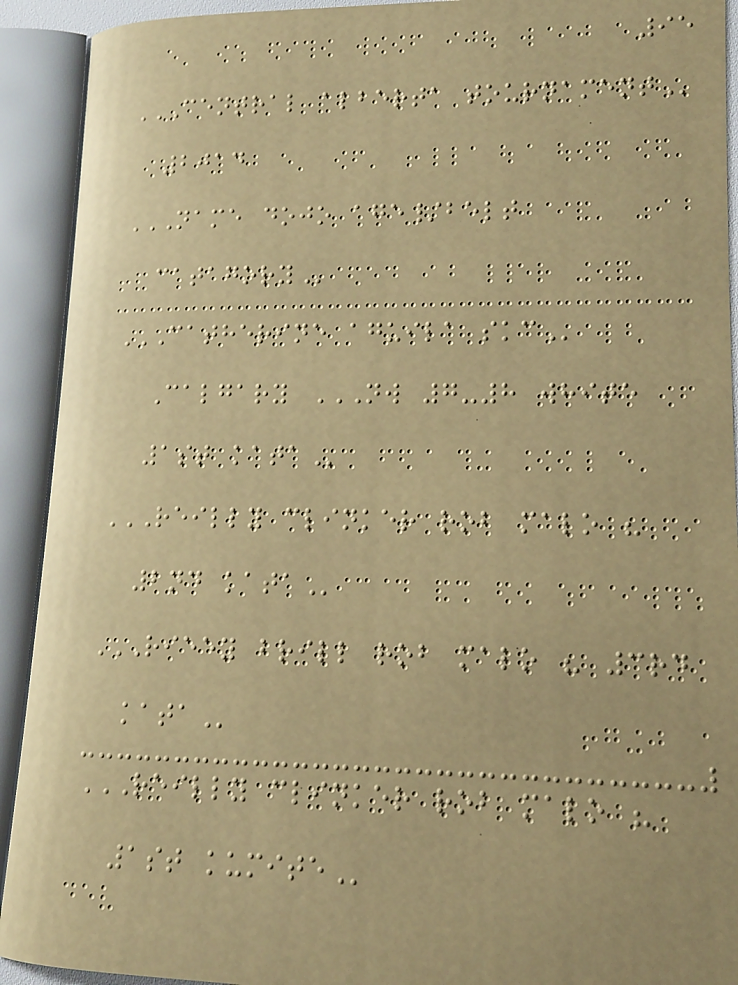95
CENTRAL ALBERTA TOURNAMENT
2014
NAME DOJO AGE/BELT
CATAGORY
CATHERINE AGUILA SKC
Calgary NW 7-8 WHITE
1ST KATA
REILLY CLINKER ROB MALO "
2ND KATA
RIEEY BRILL ROB MALO " 3RD
KATA
REILLY CLINKER ROB MALO "
1ST KUMITE
